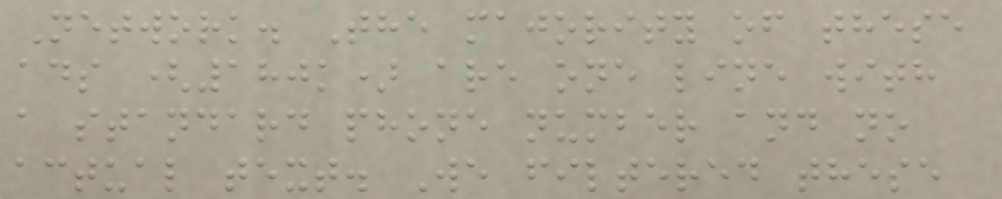Network. The majority of these
ads (180k) are one line with
a standard phone number and no
actual text. We filtered these
